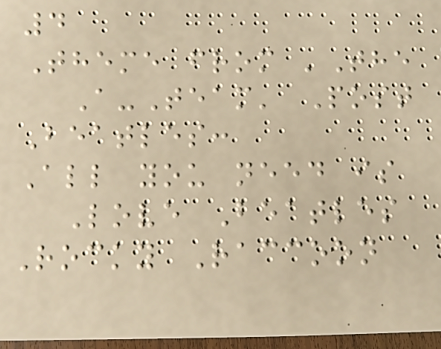4
Theme from 'The
A-Team' Post
Beatles:
All you need is
Love Beatles
Rocky Raccoon
